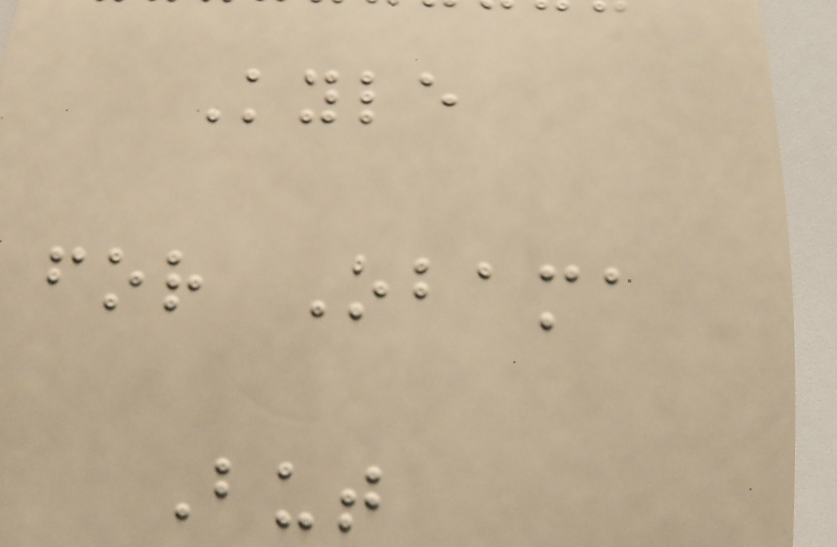Kyle
for Obama
But
